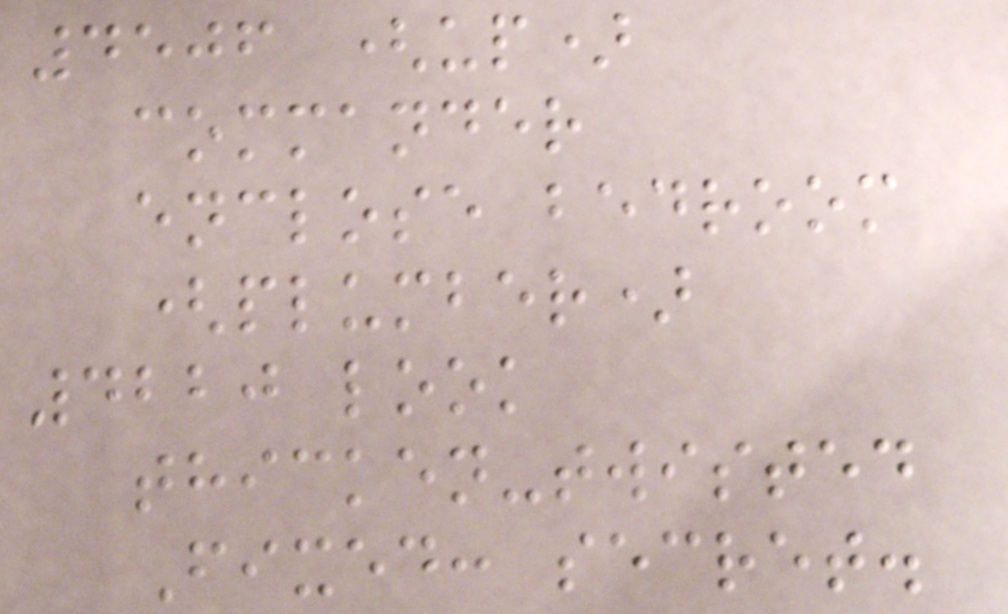4506 (up)
commander
enclose bedroom
(plumber)
4220 look
thicken-twisted
Fixed: secret.
